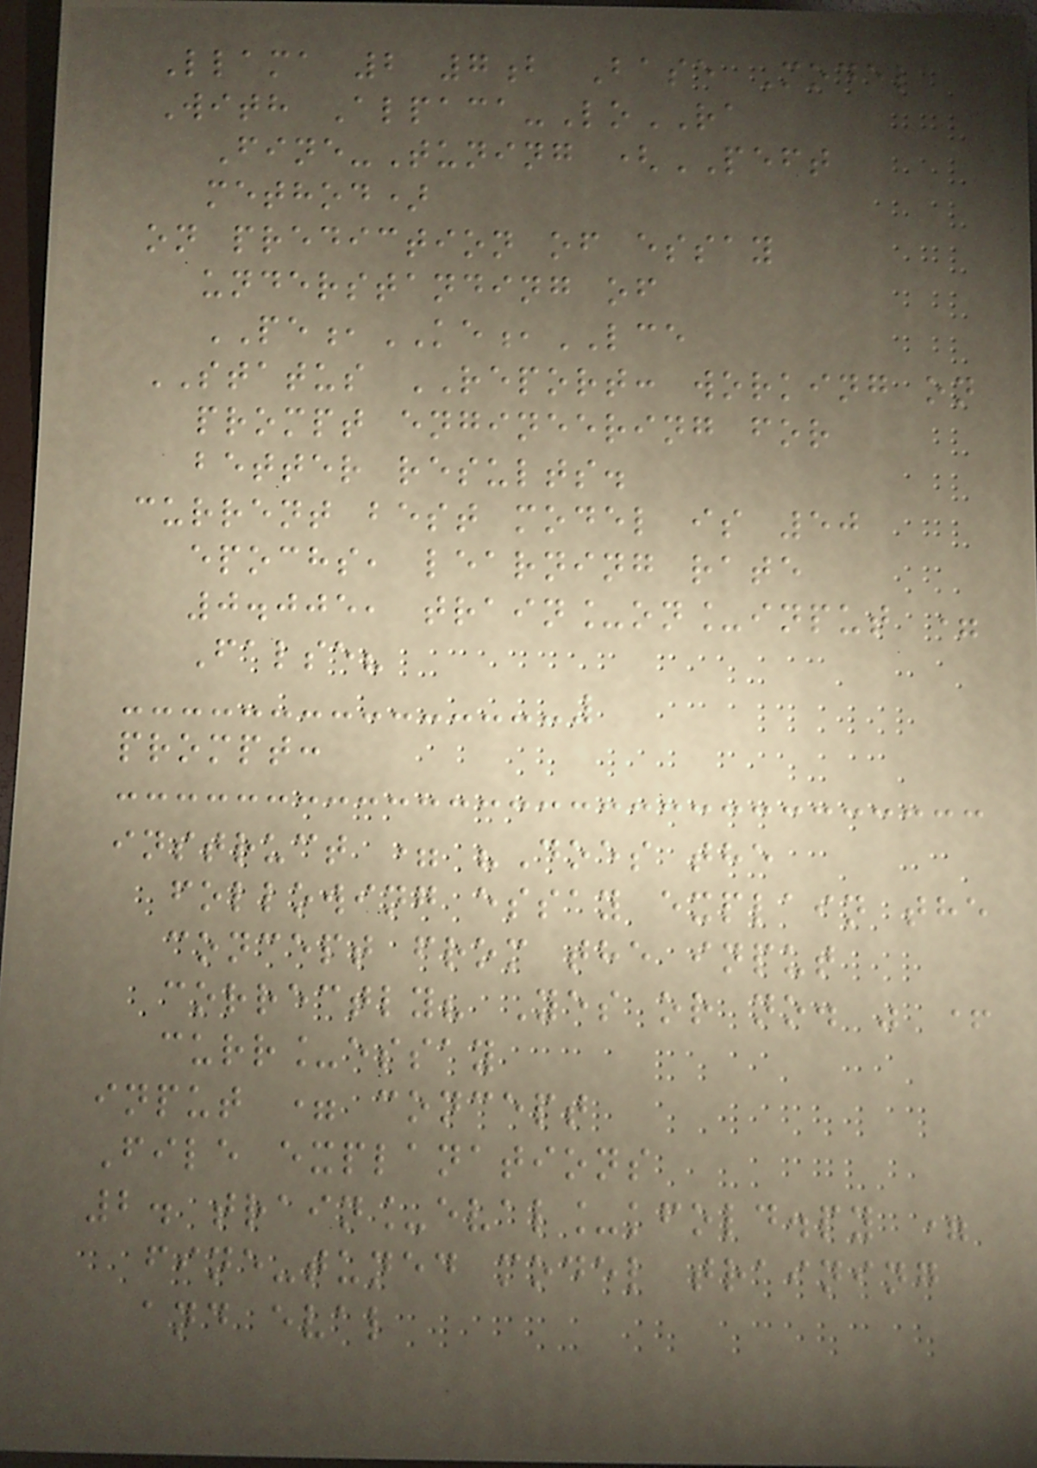Llama 2 7b Base Model
With Alpaca-LoRA
Fine-Tuning (PEFT
method)
on prediction of essay
understanding of
PE,KE,LCE
STATUS REPORT: working on
prompt engineering for
better results.
current best model is 50
epochs, learning rate
0.005, train_on_input =
False?
prompt:
instruct = "Does the
following essay explain the
concept from the input
correctly? Yes or no. " +
curr_essay
input = concept
File explanations
2. train_eval_kfold.py =
fine-tuned model training
and eval
